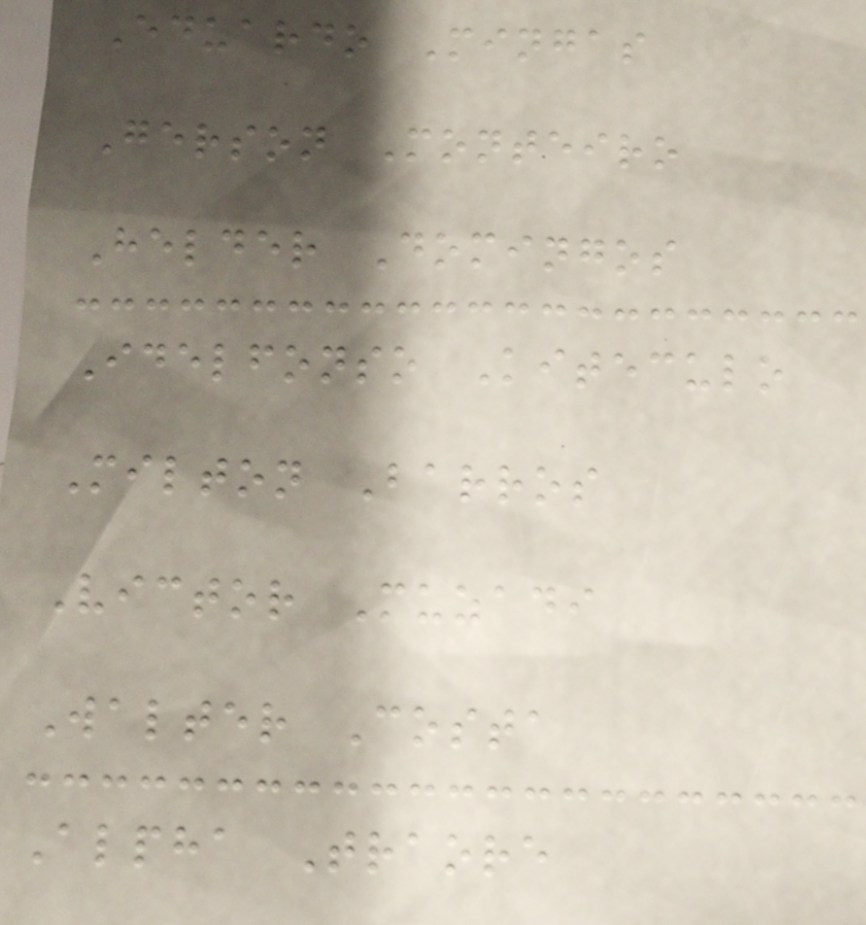Eduardo Mingas
Gerson Monteiro
Helder Domingos
Idelfonso Kiteculo
Milton Barros
Victor Muzadi
Walter Costa
Alpha Traore
